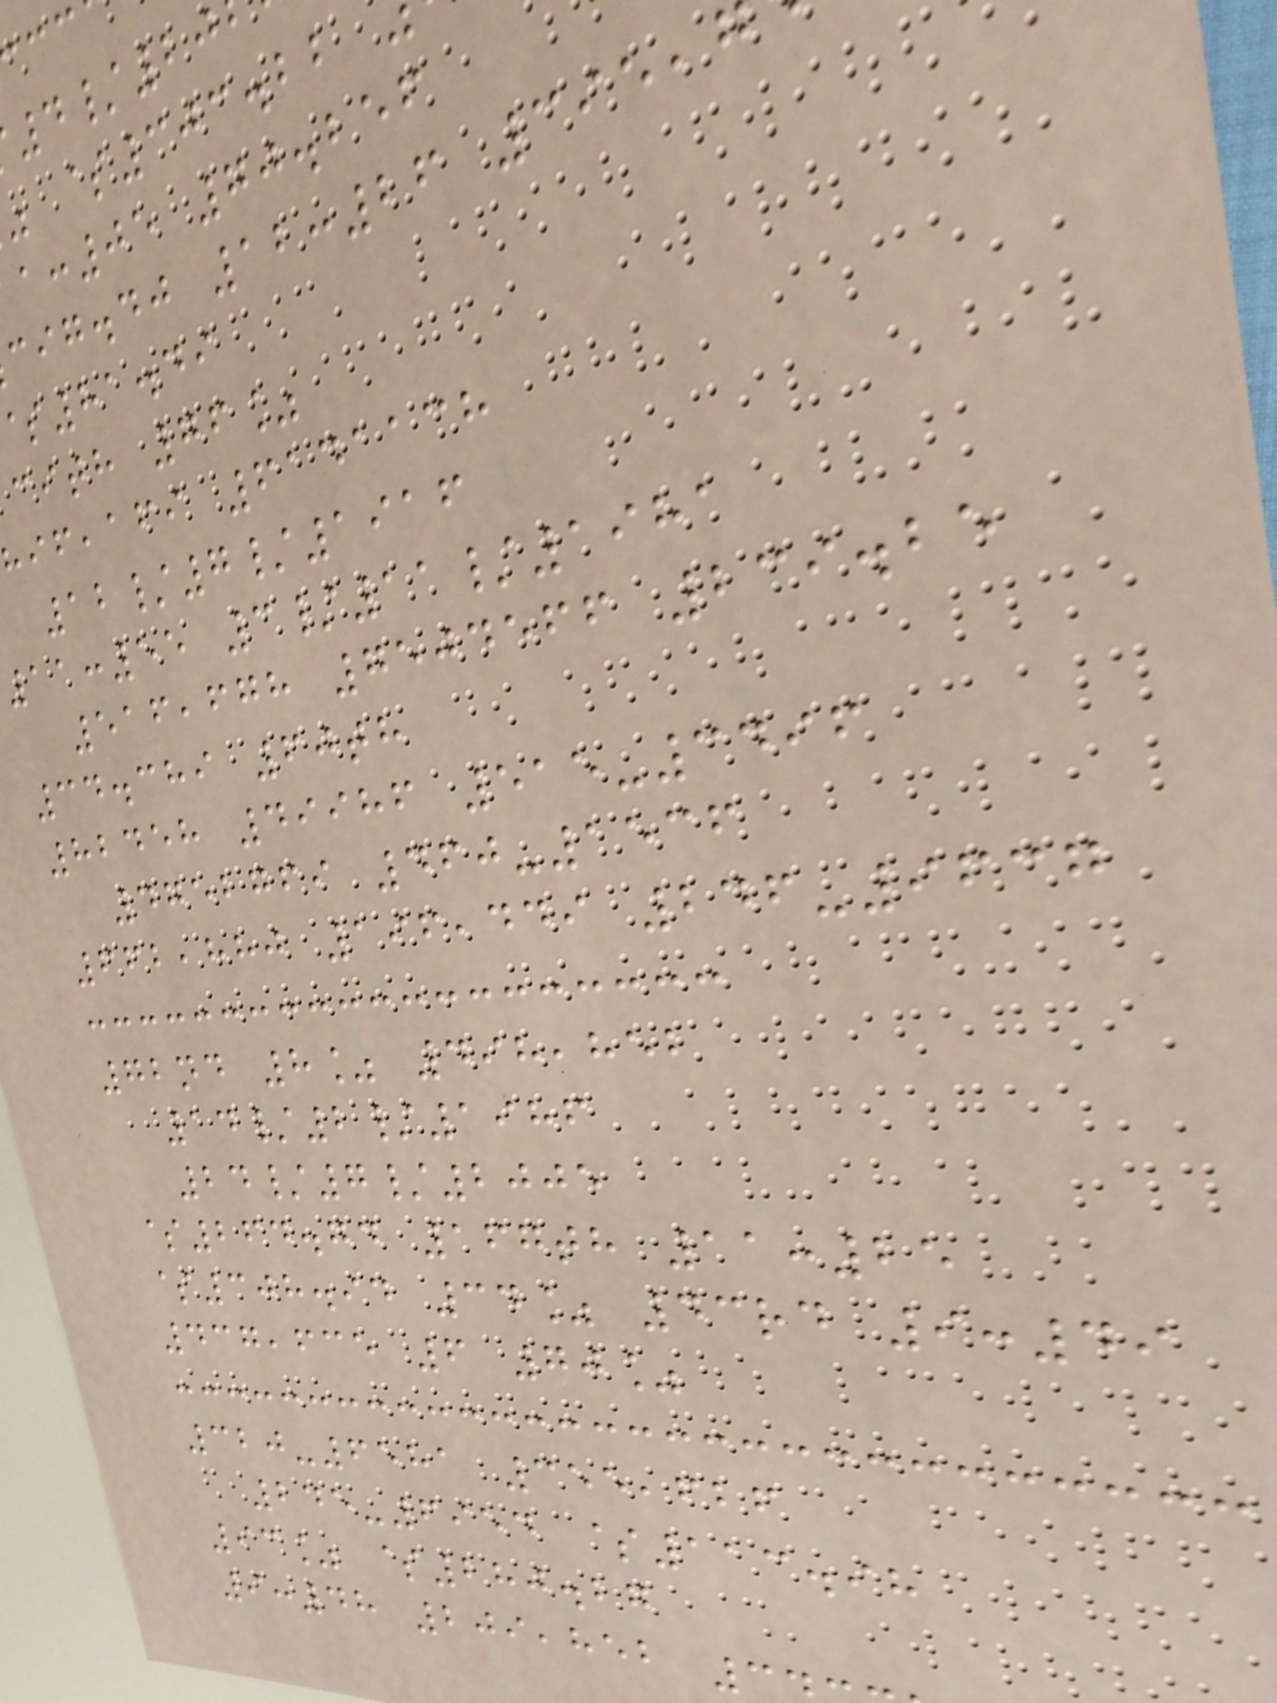$303.22
:05 70.256
cig.dj 12:26 395,
81.49
cith 76%
,afi 6141138
12/7/1916
11:55 3/11/1981
516,678 7504566 239.25
34.389 60th
82458 49986 515-3496
4752769 460-1536
662,880 196,449 246-9637
72nd 8% 498,852
14/2/1986
24/7/2005
$264.74 167th 11:25
$308.94 34% 43rd 9:49
437,635 6 70%
320-6581 355,626
245-6954 $113.98
93% $280.27
9:48 209,852 3
